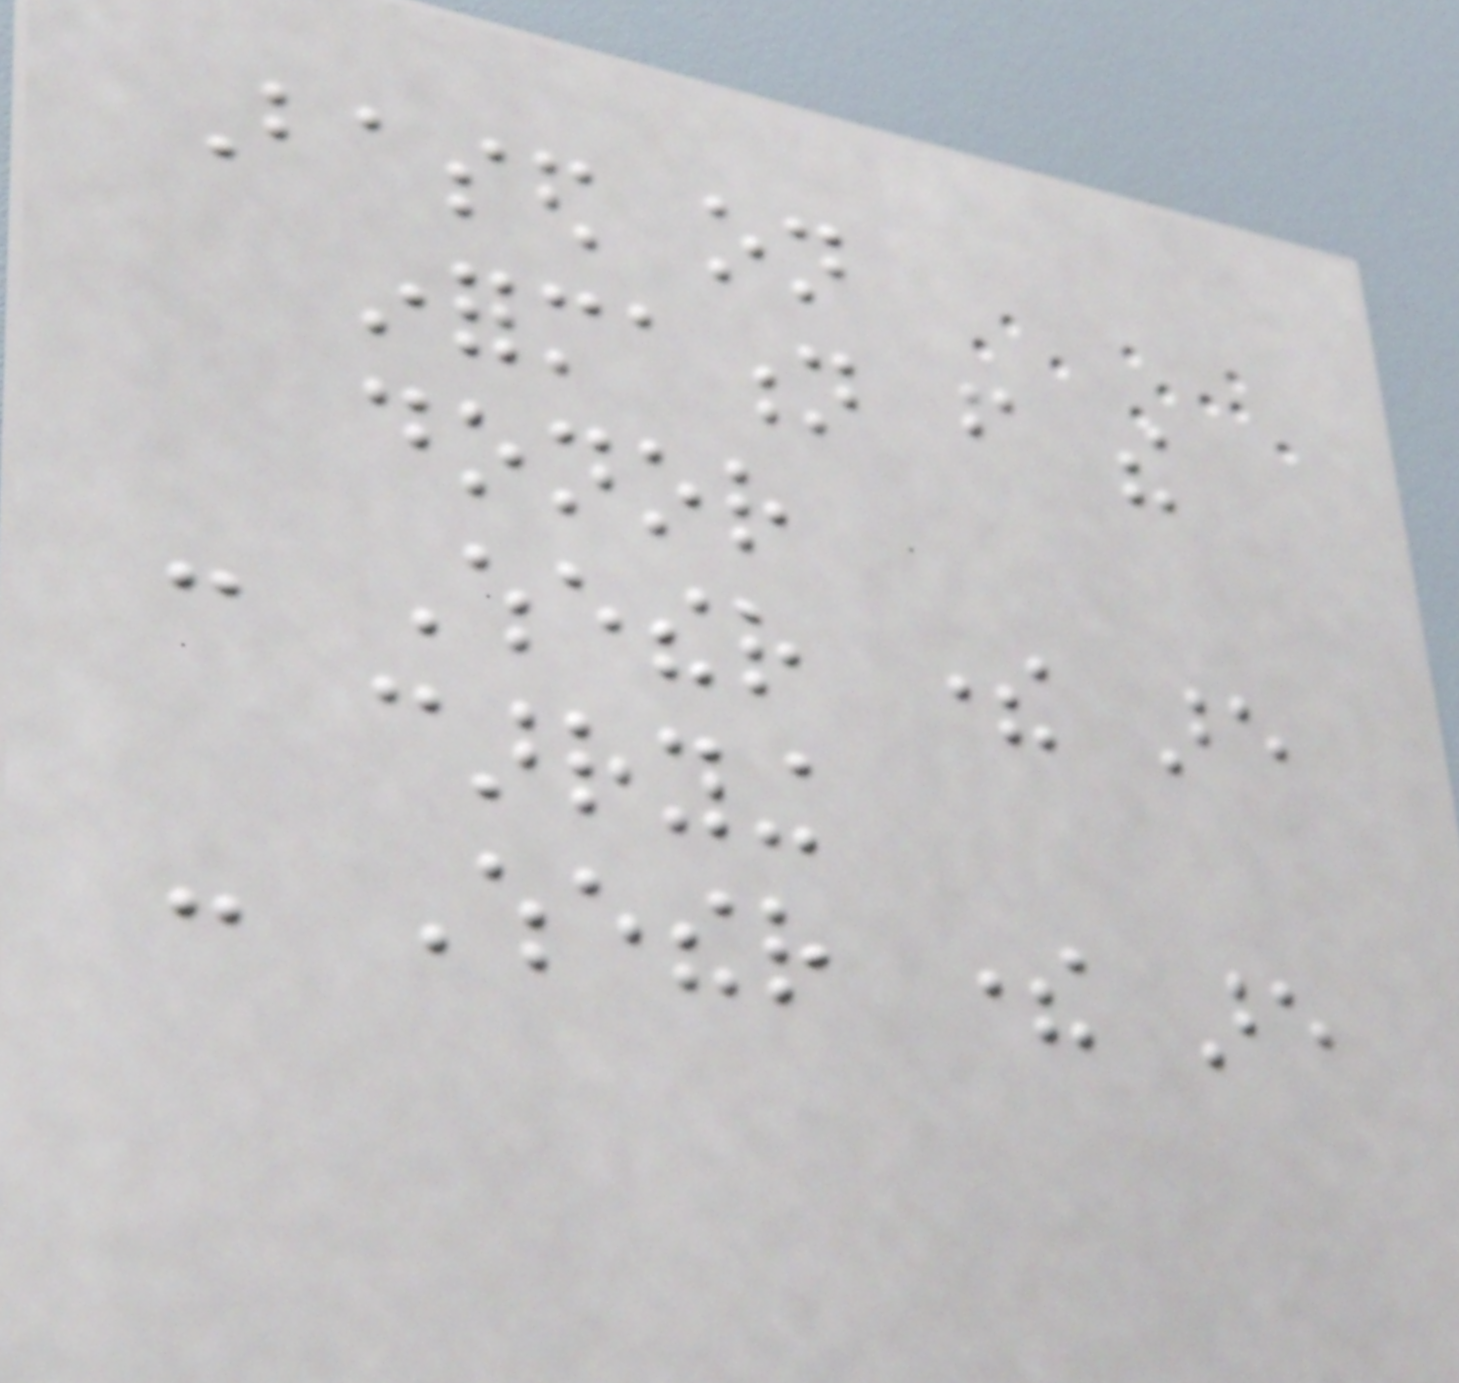Based on
information from the
donor
- Whether there are
carrying
- Whether there are
